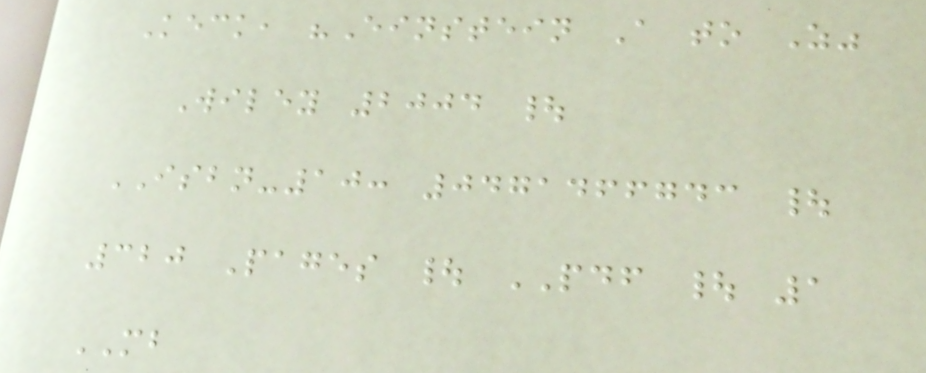Keck, "Einstein A to Z"
Wiley 2004 |
ISBN-10: 0471466743 |
320 Pages | PDF | 1
MB
